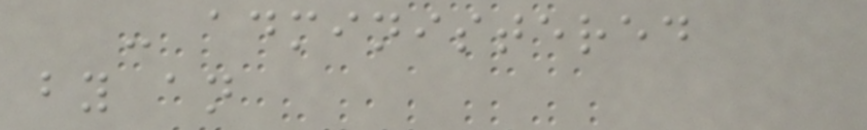- administered
by an
